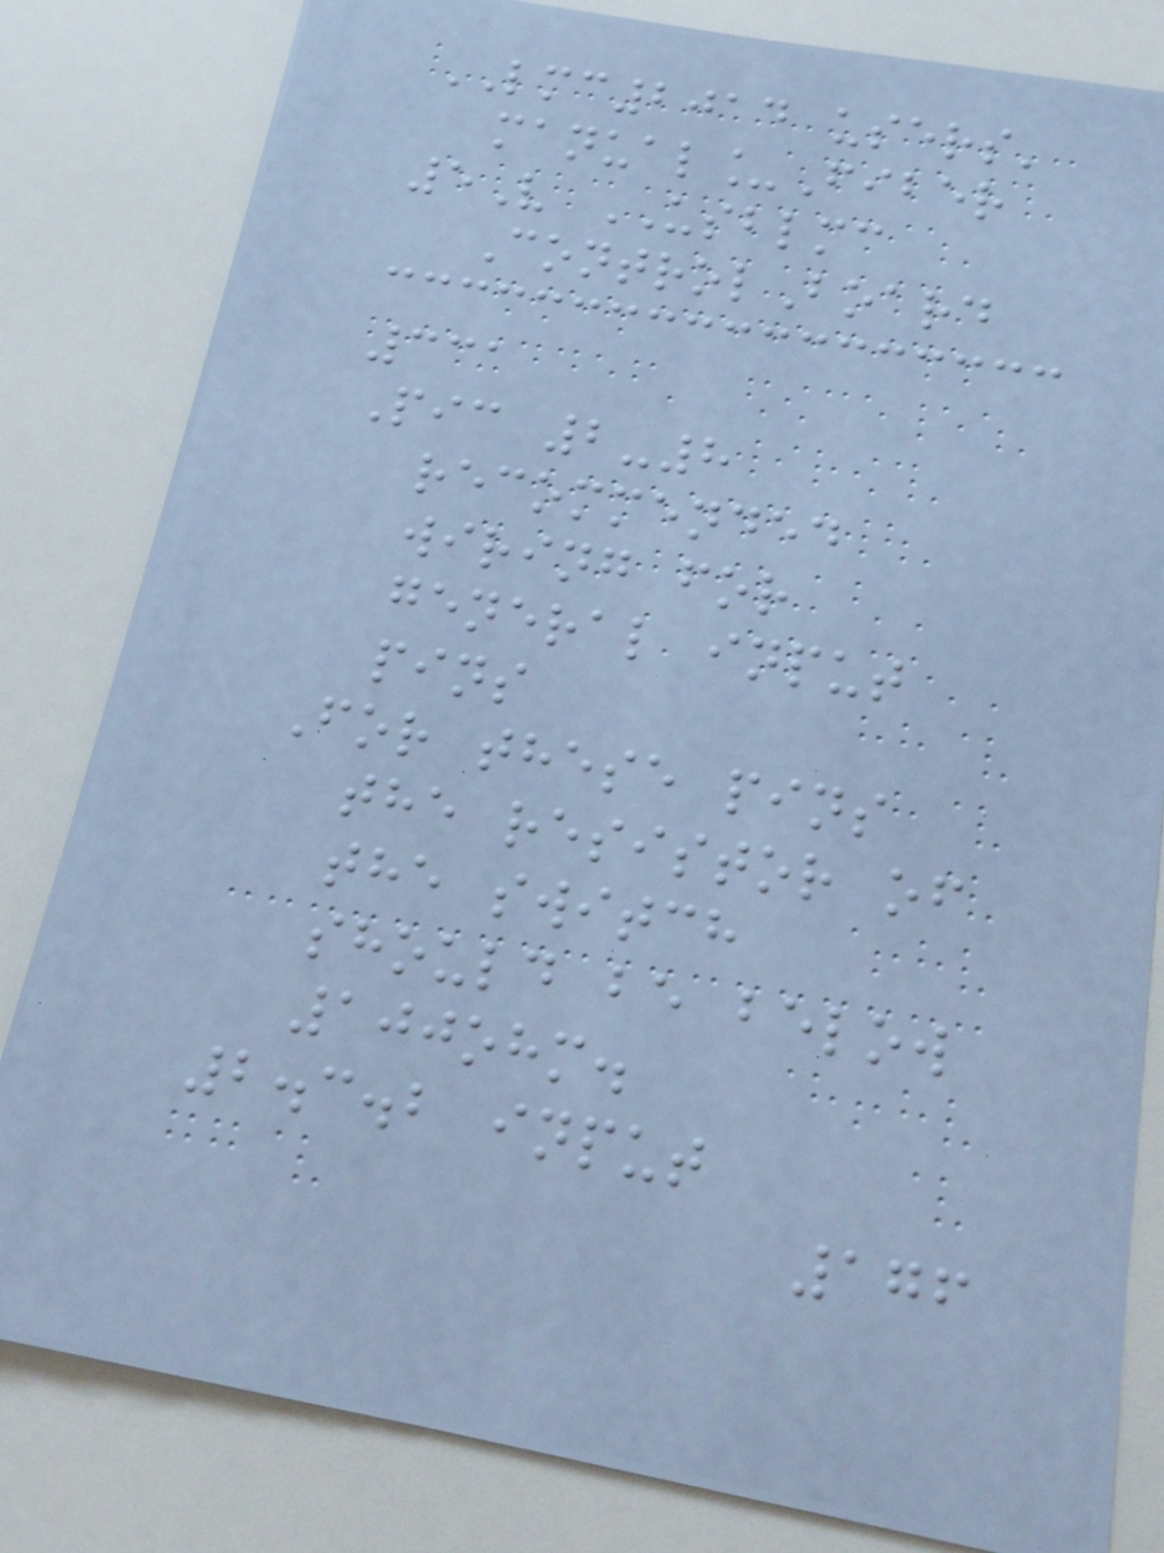LMC2014 users'
manual_Fiber
5V USBLMC
ControlBoard
331
Pic 2-8
recommended
wiring for
general input
pins
For these pins
the resistor of
the switch
should be below
100ohm.
2.3.2 input
176
